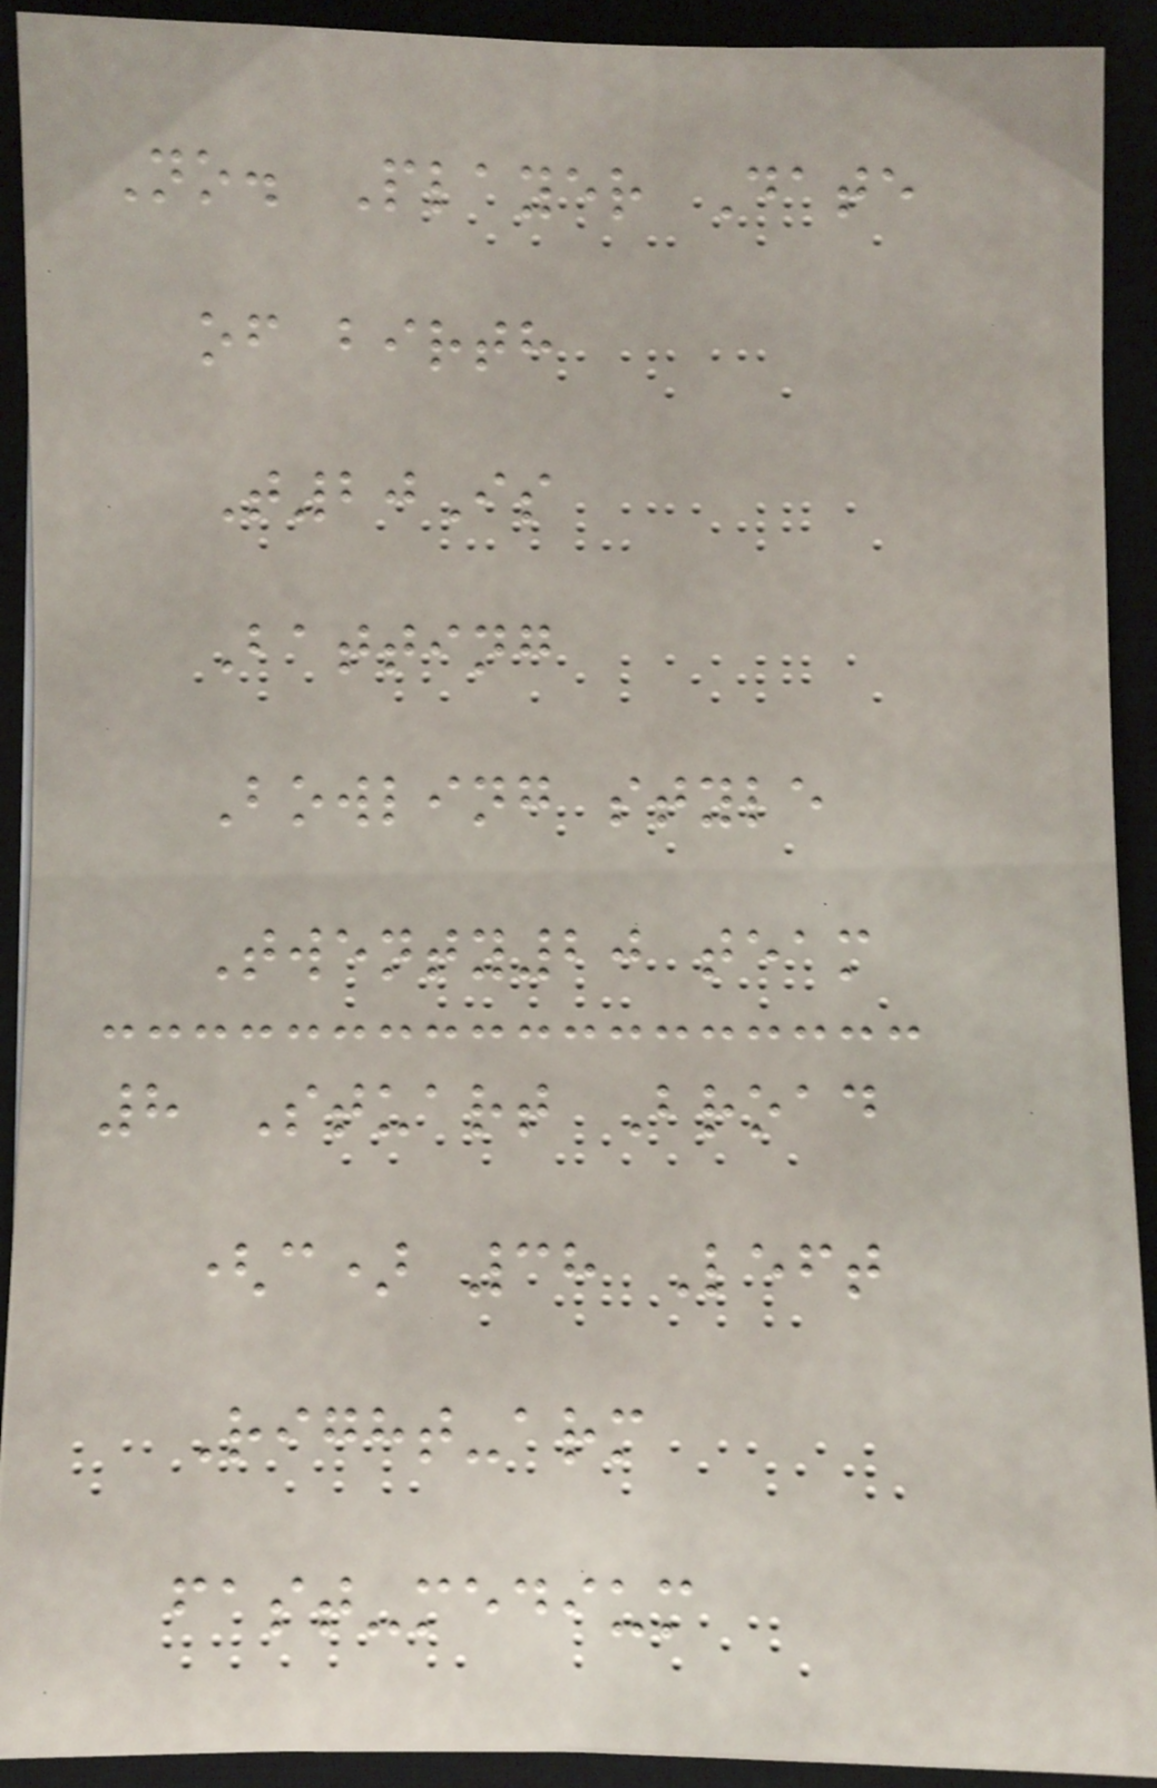No. Player Date
of birth
T20Is
Batting
Bowling style
Twenty20 team
8 Stuart Broad
(c) 38 Left
Right-arm
fast-medium
